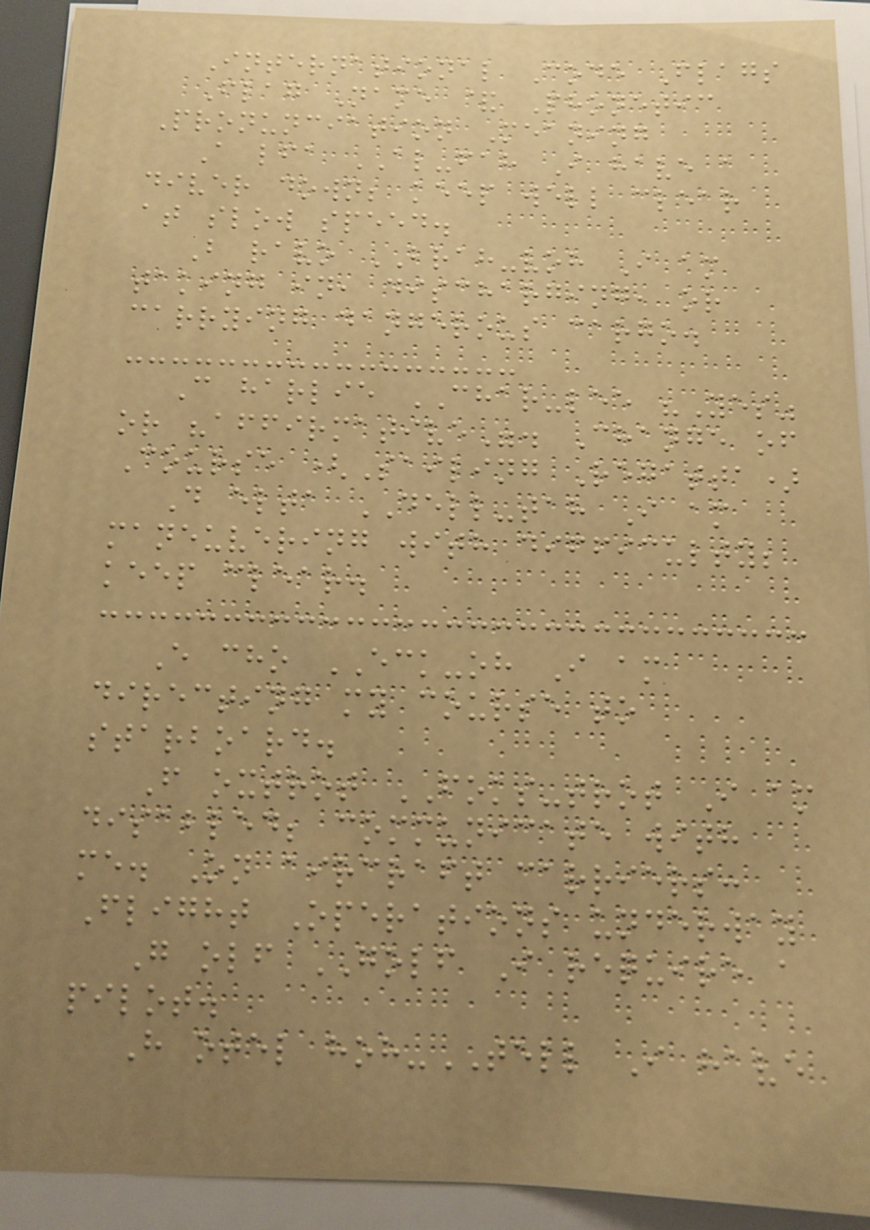International Code Flags
Flag Name & Phonetic
Pronunciation Meaning
A lfa AL-fah I have a
diver down; keep well clear
at slow speed.
B ravo BRAH-voh I am
taking in, discharging, or
carrying dangerous cargo.
C harlie CHAR-lee "Yes"
or "affirmative". Change of
Course (Sailing Regatta)
D elta DELL-tah I am
maneuvering with difficulty;
keep clear.
E cho ECK-oh I am
directing my course to
starboard.
F oxtrot FOKS-trot I am
disabled; communicate with
me. On aircraft carriers:
Flight Operations underway
G olf GOLF I require a
pilot.
H otel hoh-TELL I have
